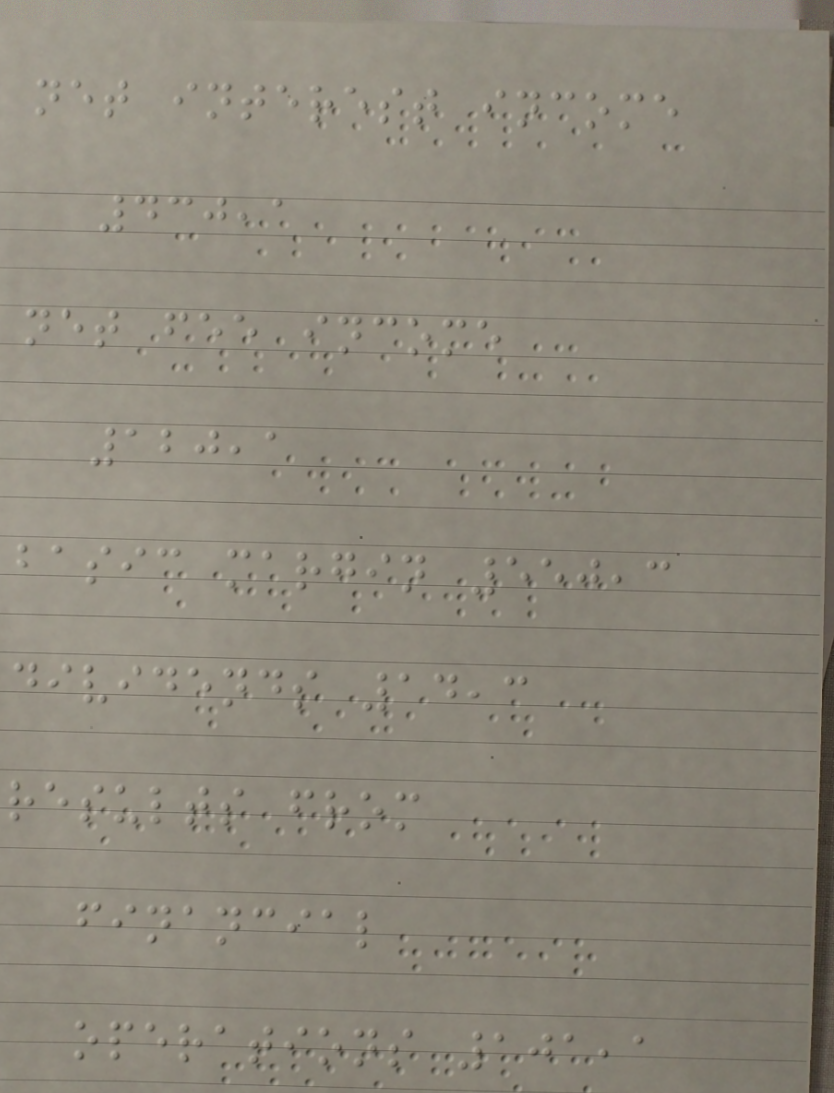net interest income
430,1
net fee income
120,1
basic margin 550,3
dividends 14,3
results from
financial
operations 101,1
